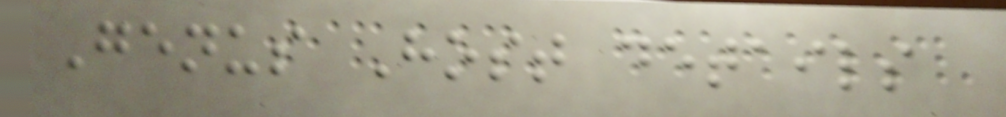Genus Host details
